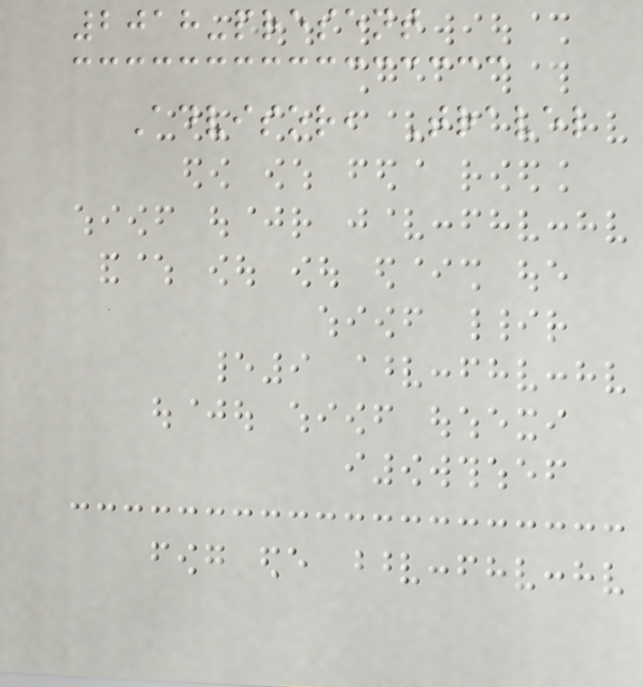2018-present
Advisor, Travel
